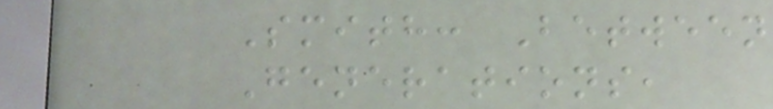Smith: Between
Generations,
